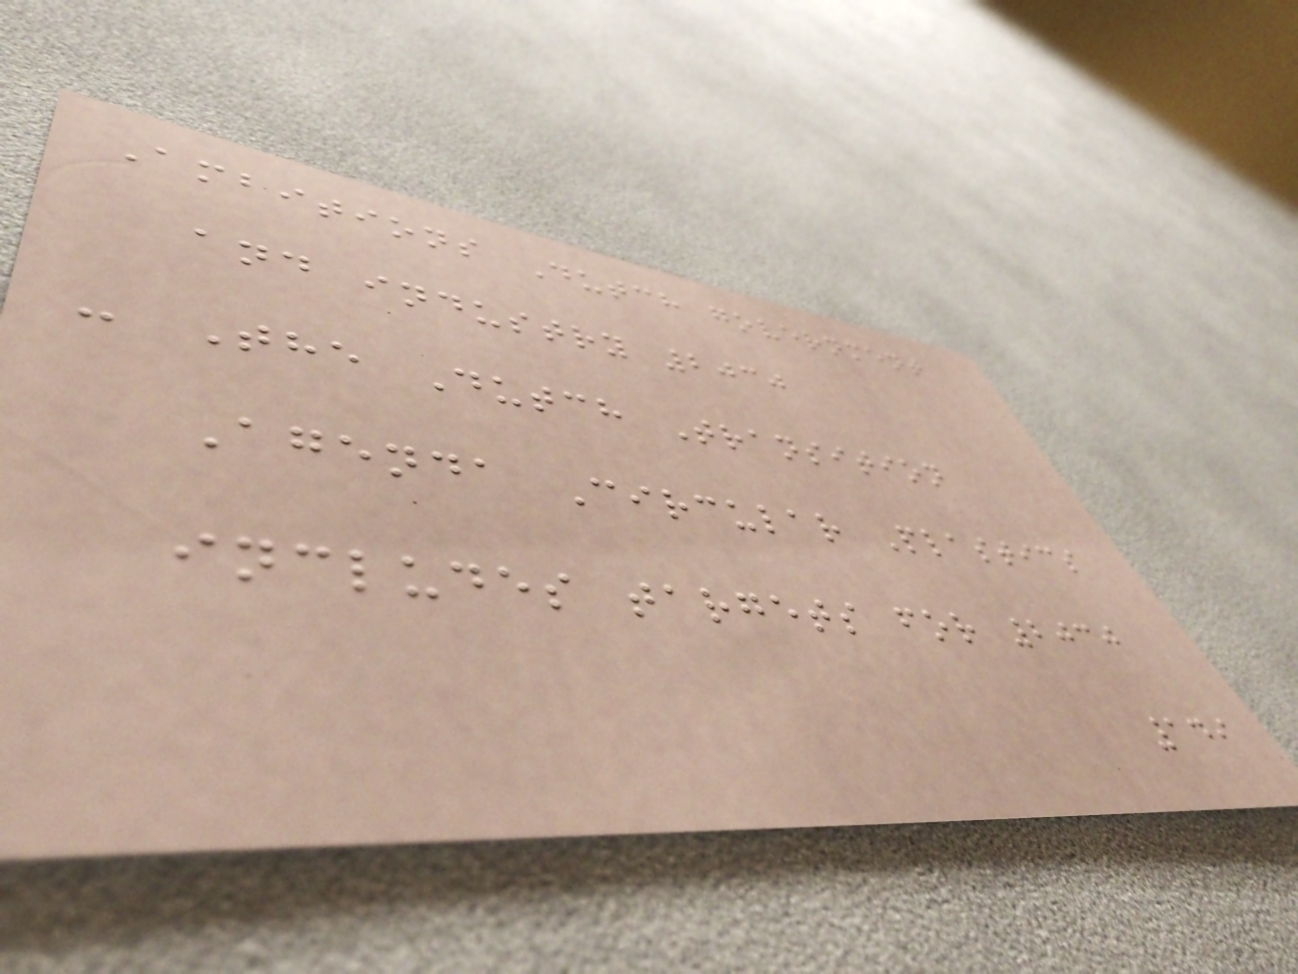Ambitions Dutch government
and industry 2030
- The Dutch Transition
Agenda Circular Plastics
includes targets for 2030
149
